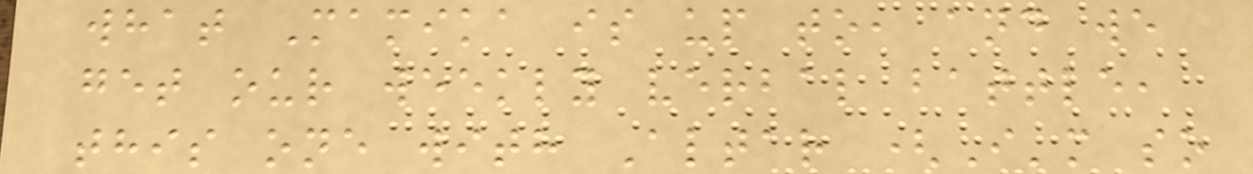what Mamika is up to, and we
get our weekly verbal battle,
this one with Altar (I'm so
